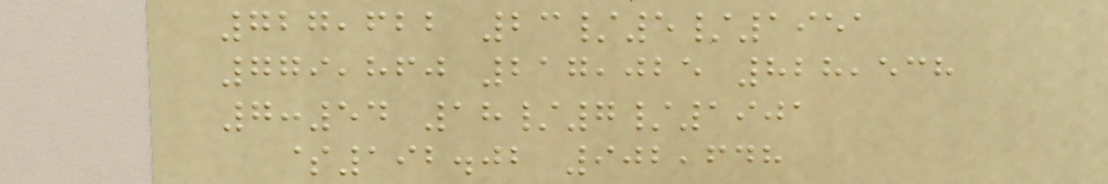727,622 23/5/1951
779,860 217,025 828,538
7:54 18/7/1901
$192.02 902,648
